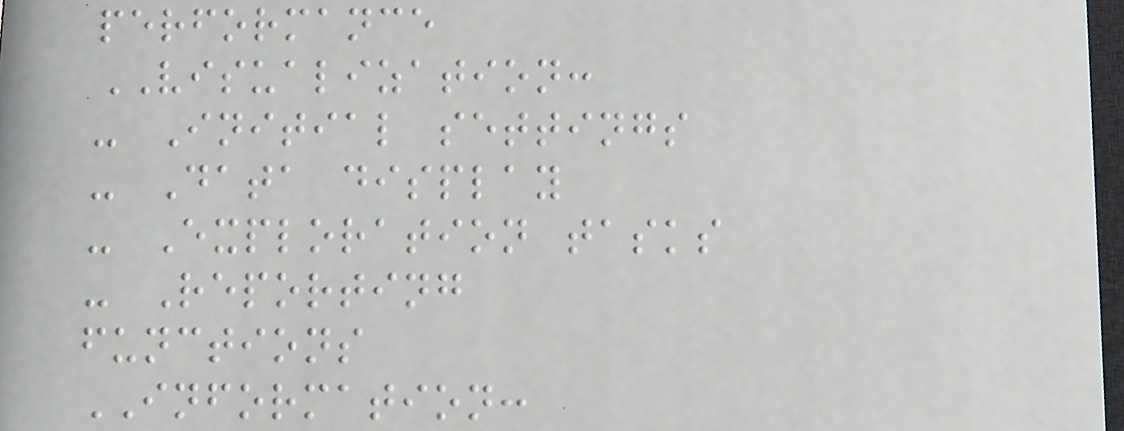performance
VISUALIZATION:
- Initial settings
- Data display
- Exploration tasks
- Reporting
functions
INFORMATION:
